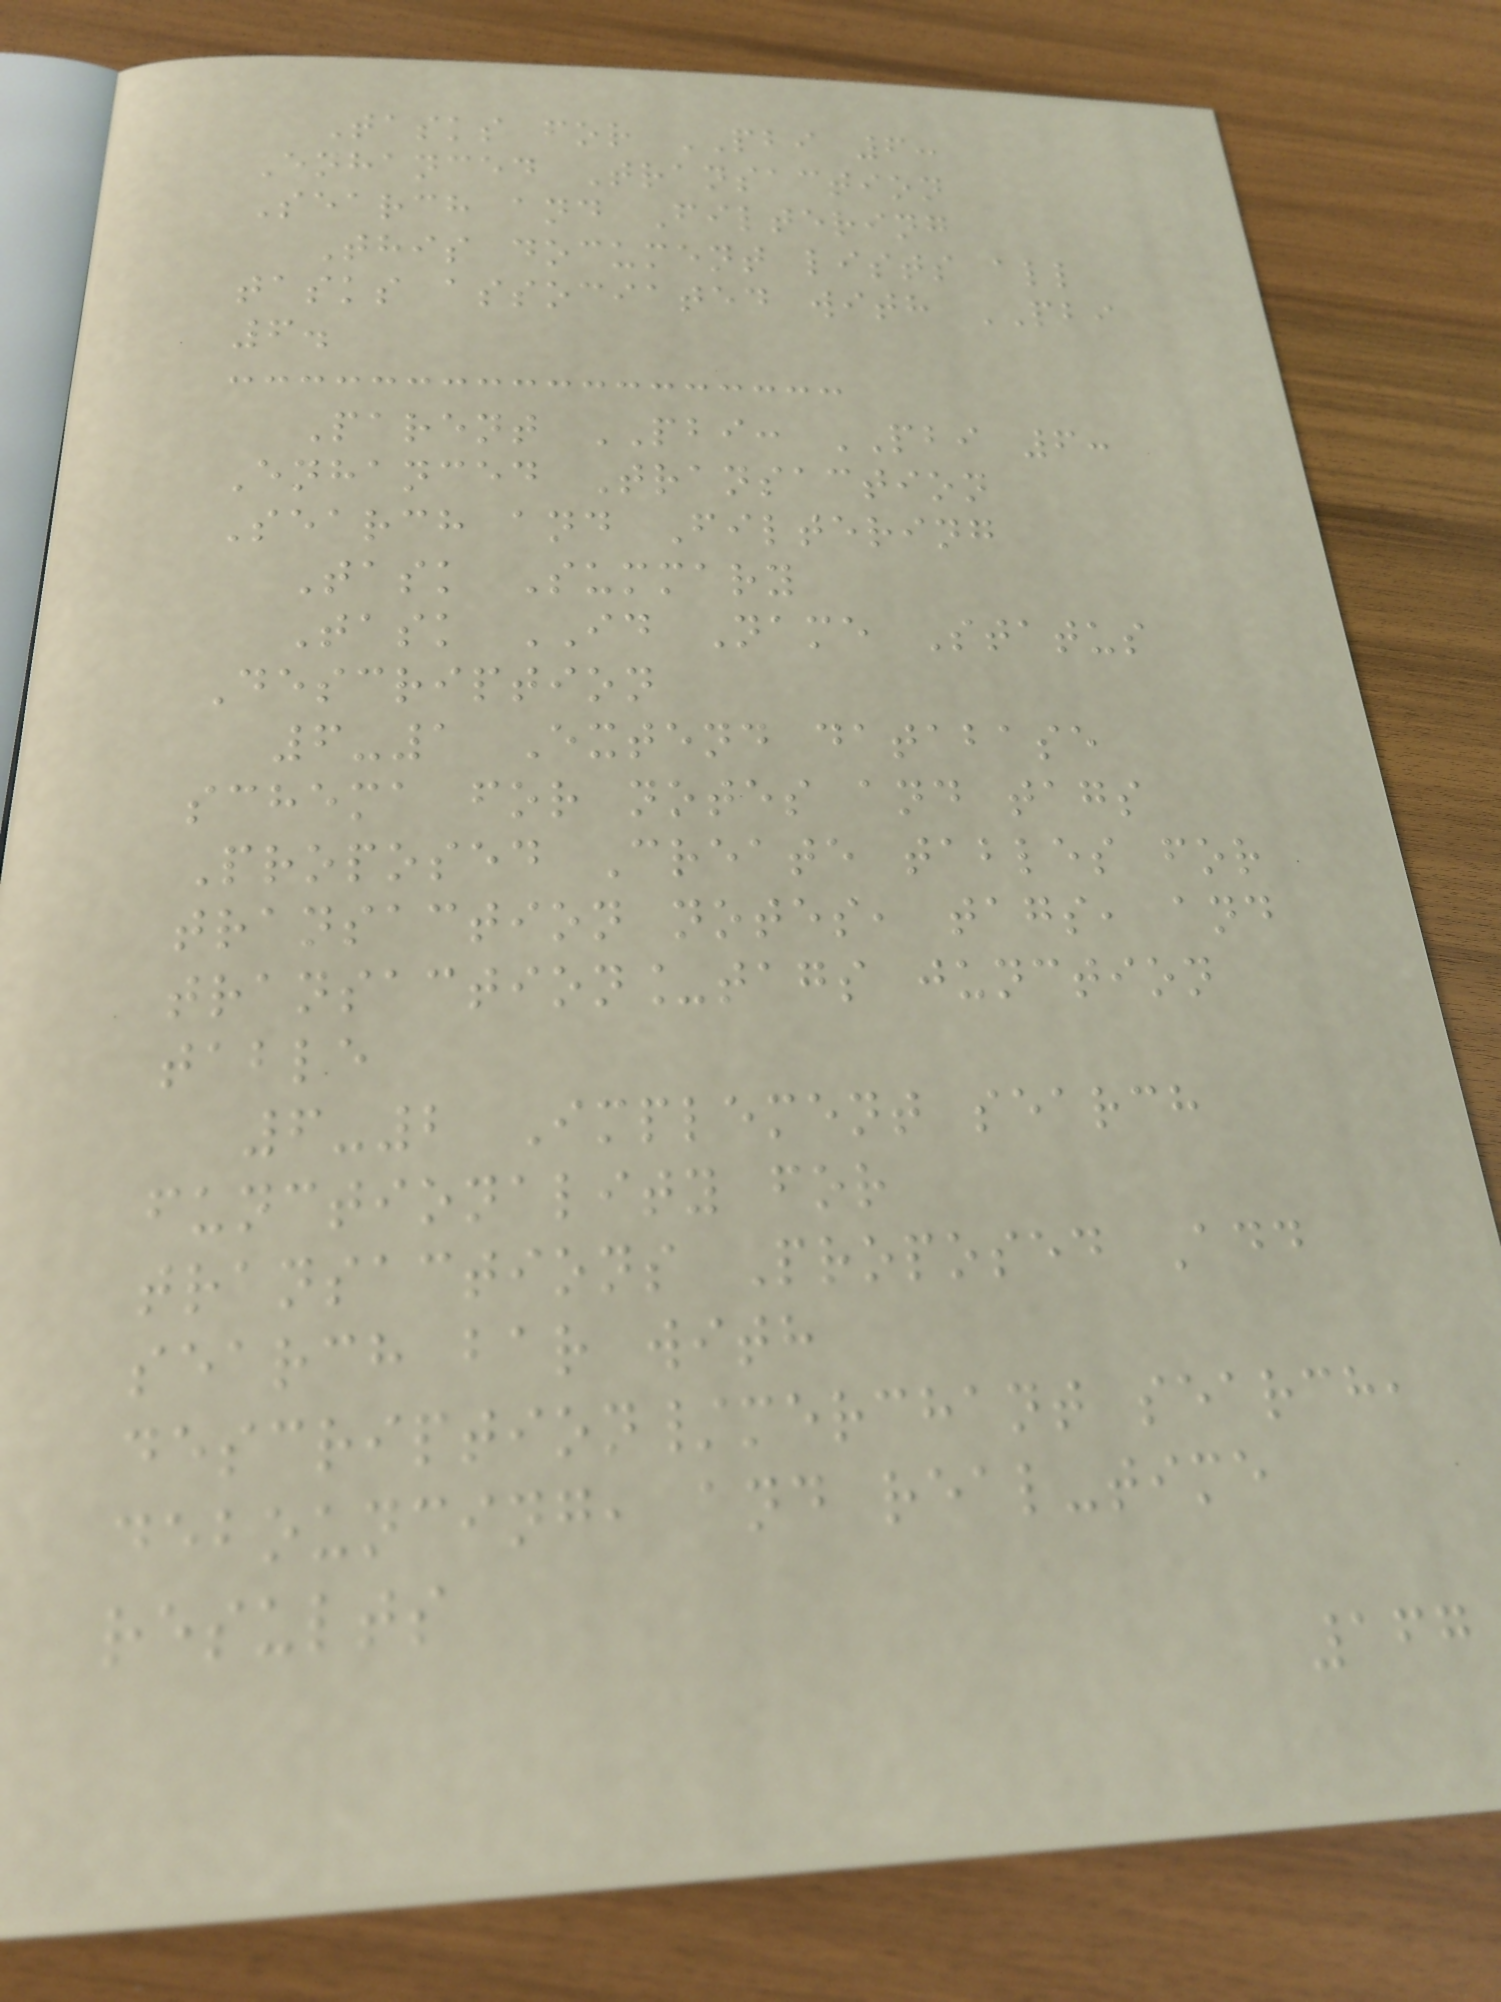Tasks for PBI 6:
Enhanced Transaction
Search and Filtering
This document lists all
tasks associated with PBI
6.
Parent PBI: PBI 6:
Enhanced Transaction
Search and Filtering
Task Summary
Task ID Name Status
Description
6-1 Extend database
schema for notes and tags
Proposed Create tables for
transaction notes, tags, and
transaction_tags junction
table
6-2 Implement search
functionality for
transactions Proposed Add
search bar with
description/merchant search,
debouncing, and real-time
results
167
